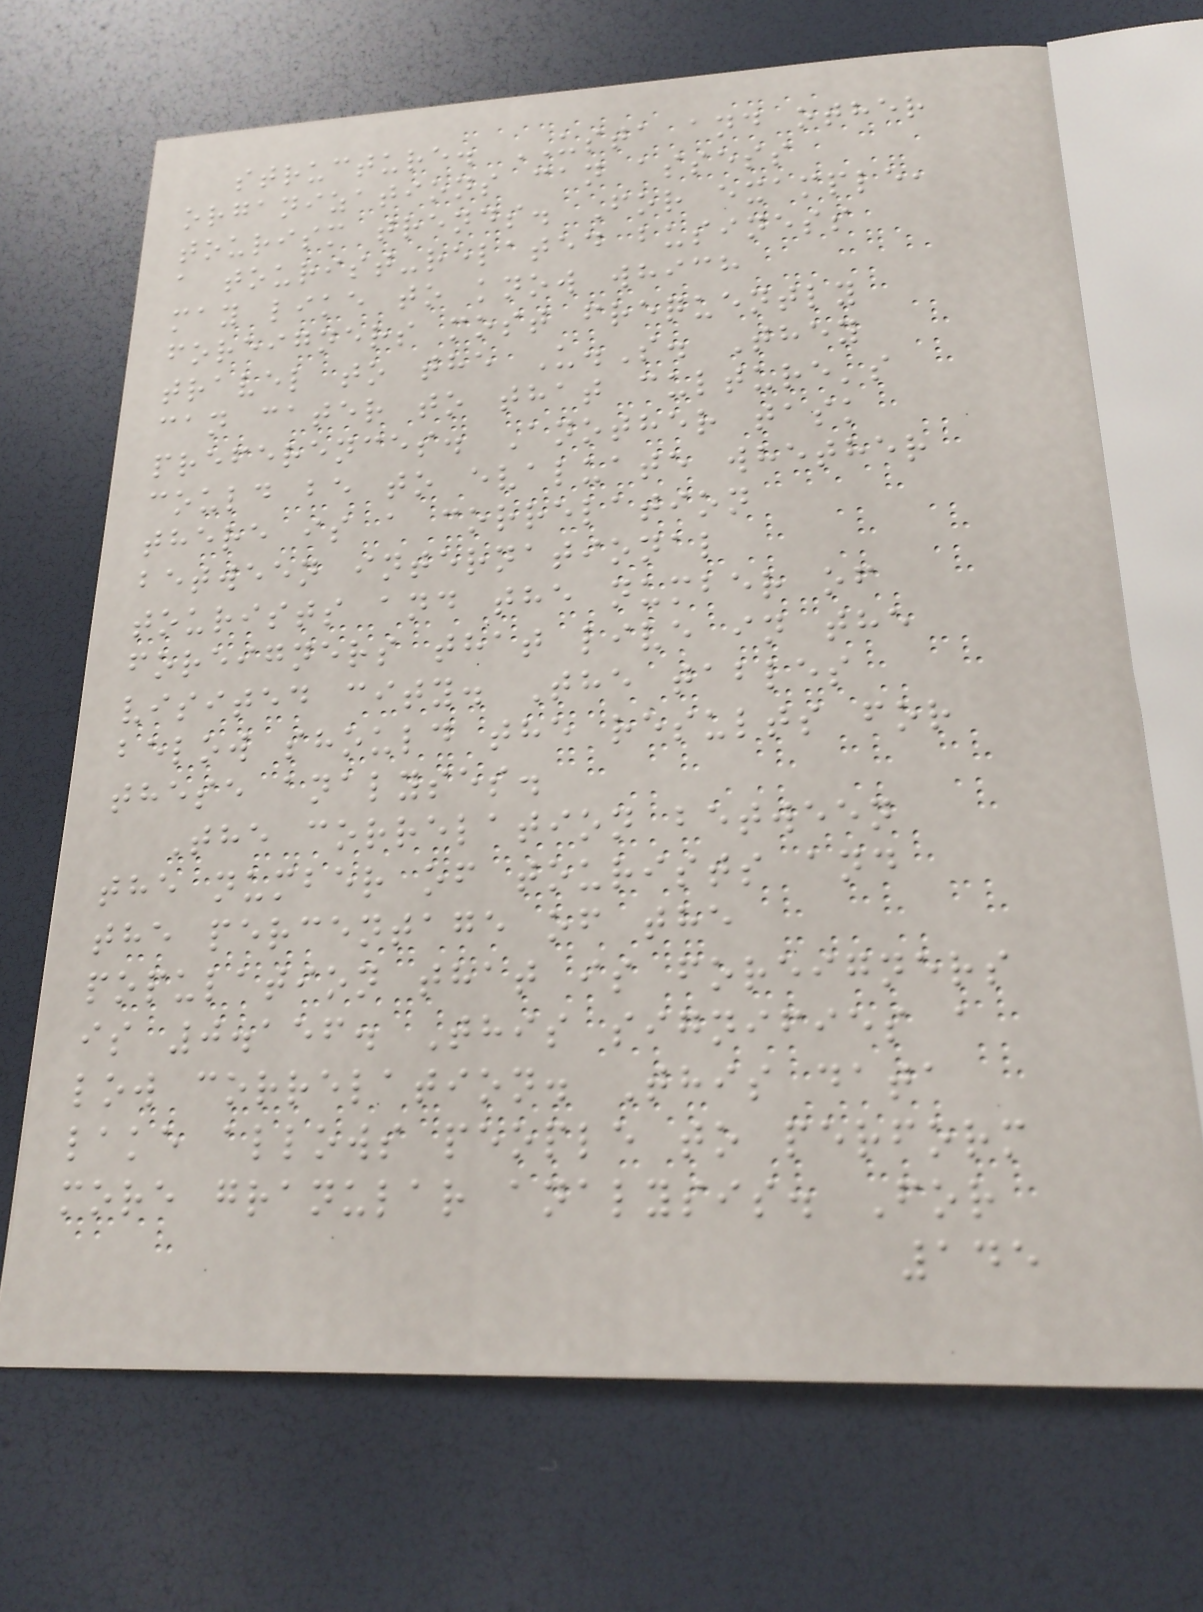structure. USTA and other
organizations can assess
tourism trends. For example,
a tourist-related business
may like to know which
foreigners most frequently
travel to the U.S. They
can cater to that culture's
preferences. Another task
could be to evaluate whether
there is a correlation
between international
tourists and the number of
foreigners that live in the
visited city. The tables
below should the results for
these analyses.
The correlation between
the number of tourists and
the percentage of the
population that is foreigners
is 0.156. This signifies a
low correlation. This data
lake allows people to perform
more granular analysis. For
145
